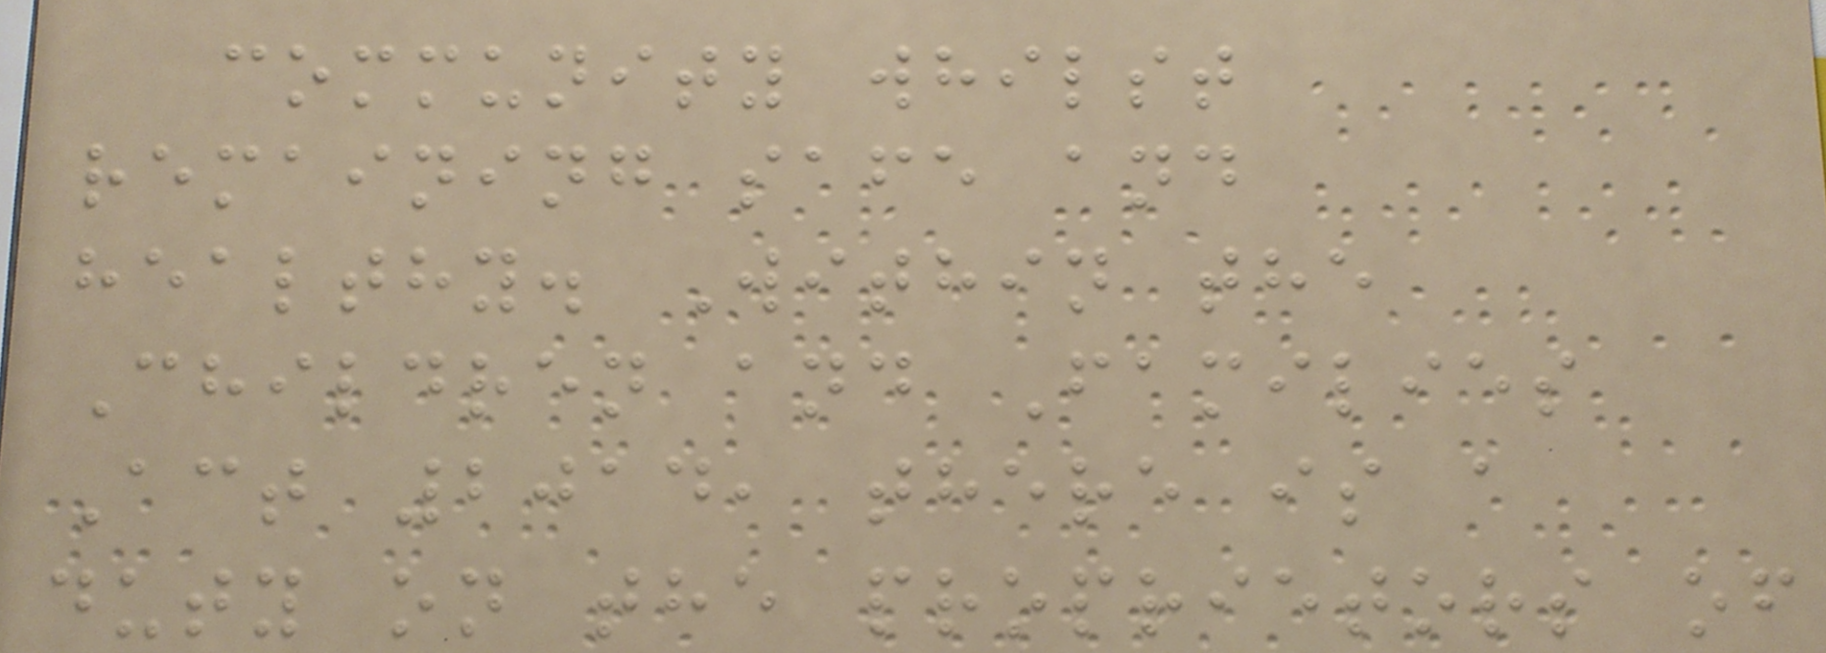community whilst
remaining safe and
healthy. Within the
Children and Families
Act 2014, there is a
duty on the proprietors of
